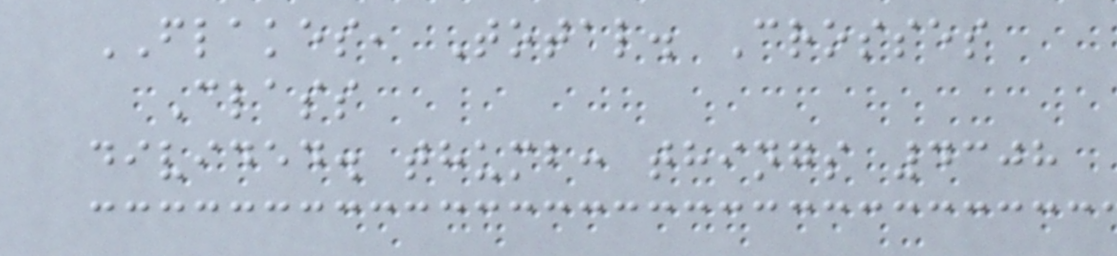FLAKES, Total. Crosses
Class
divided. thumb: things 4308
